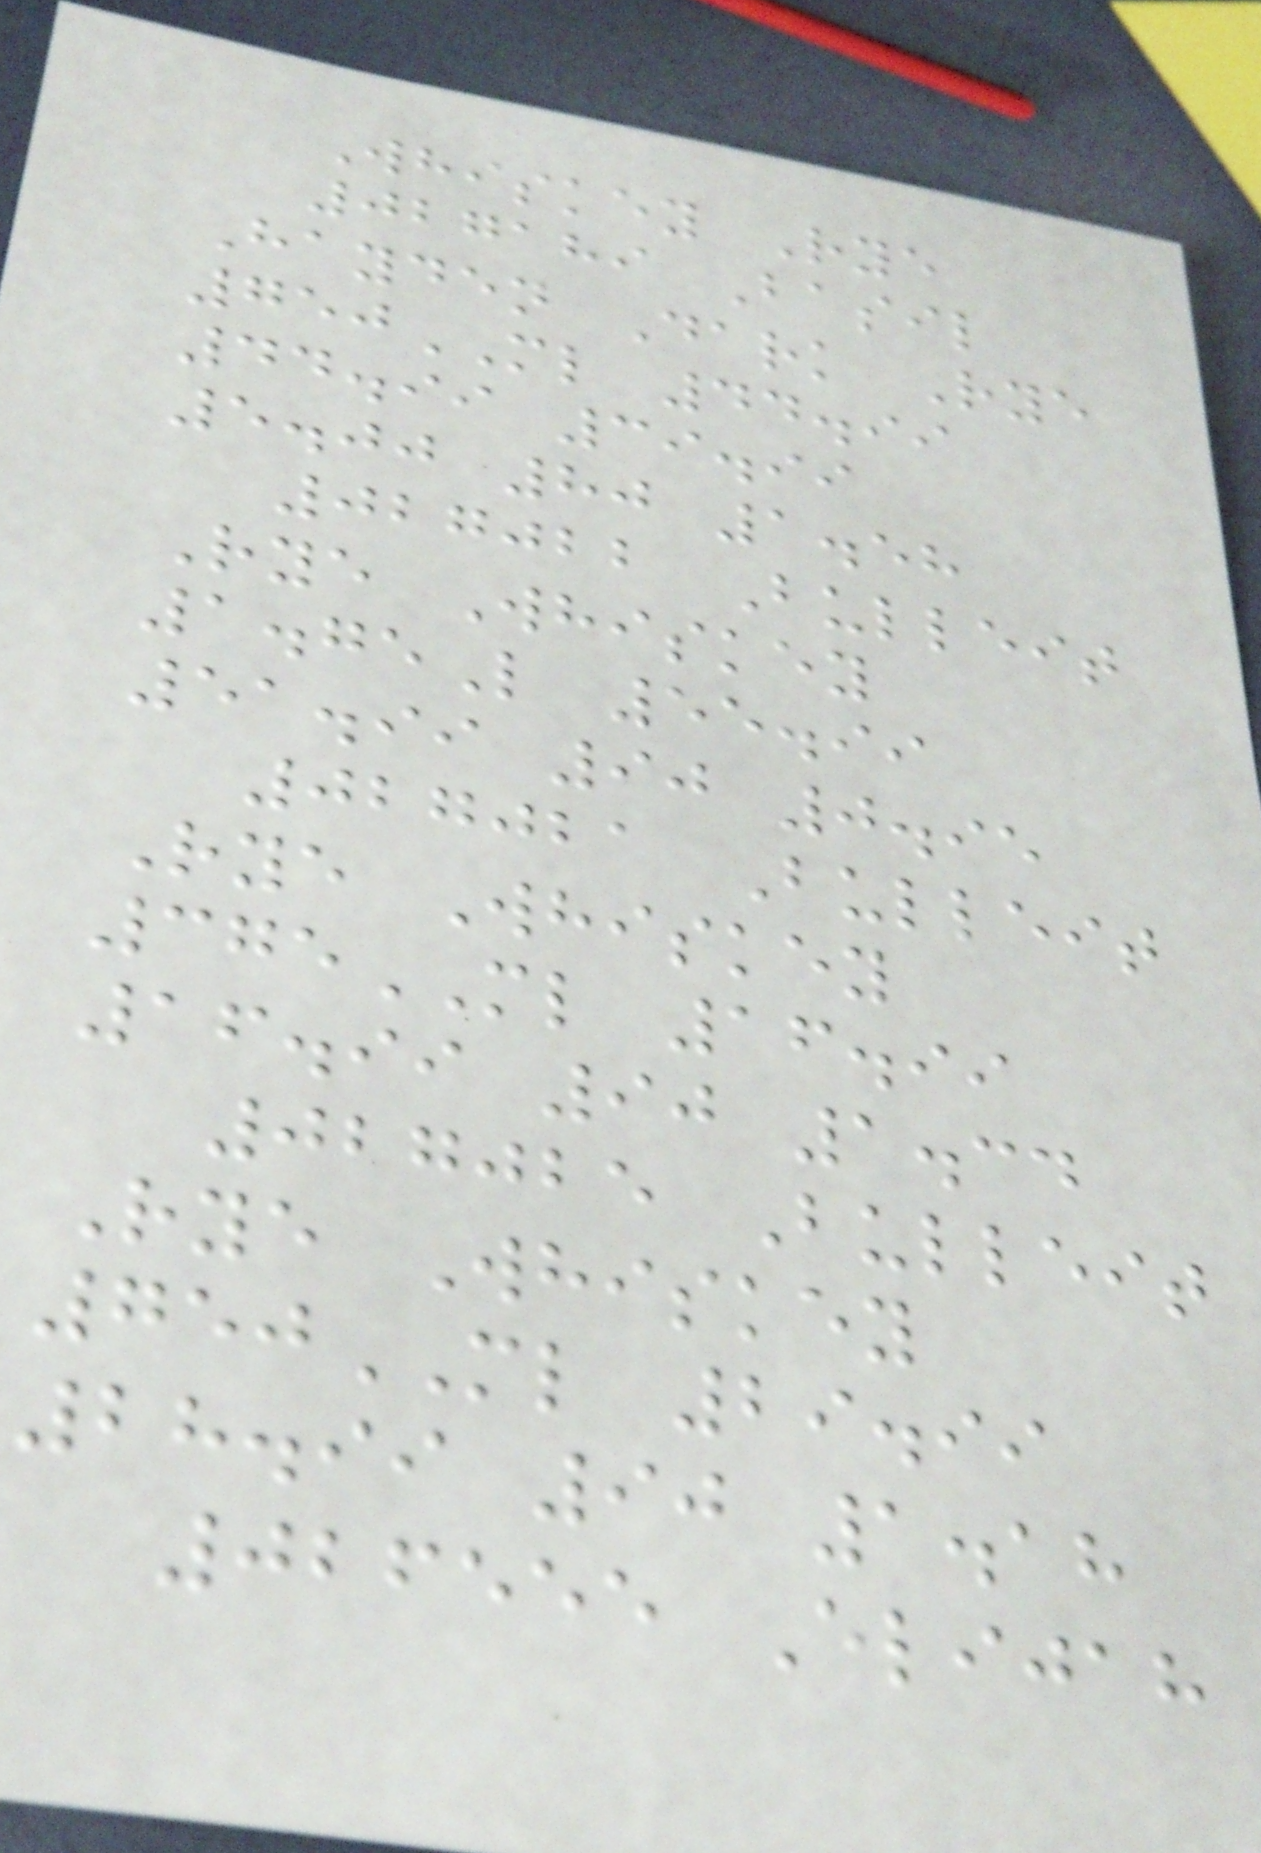Whiskey Rye
027189 Basil
Hayden Dark Rye
750ML 44.99
44.99 39.99
5.00 80 1.58
027022 Bulleit
Rye Whiskey
1.75L 55.99
51.99 90 0.95
027021 Bulleit
Rye Whiskey
375ML 16.99
16.99 90 1.34
027025 Bulleit
Rye Whiskey
750ML 29.99
28.99 90 1.18
026555 Elijah
